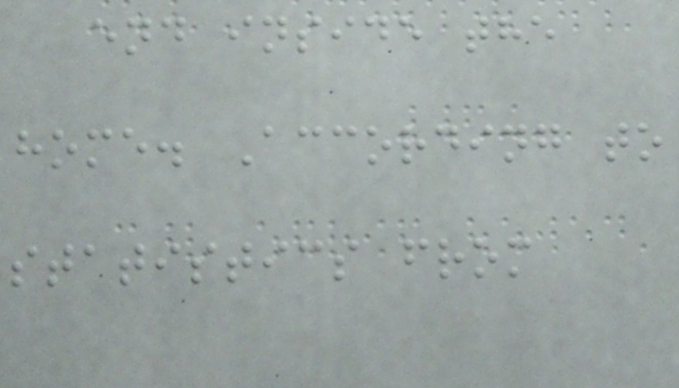end inside the
home. According to
statistics from
